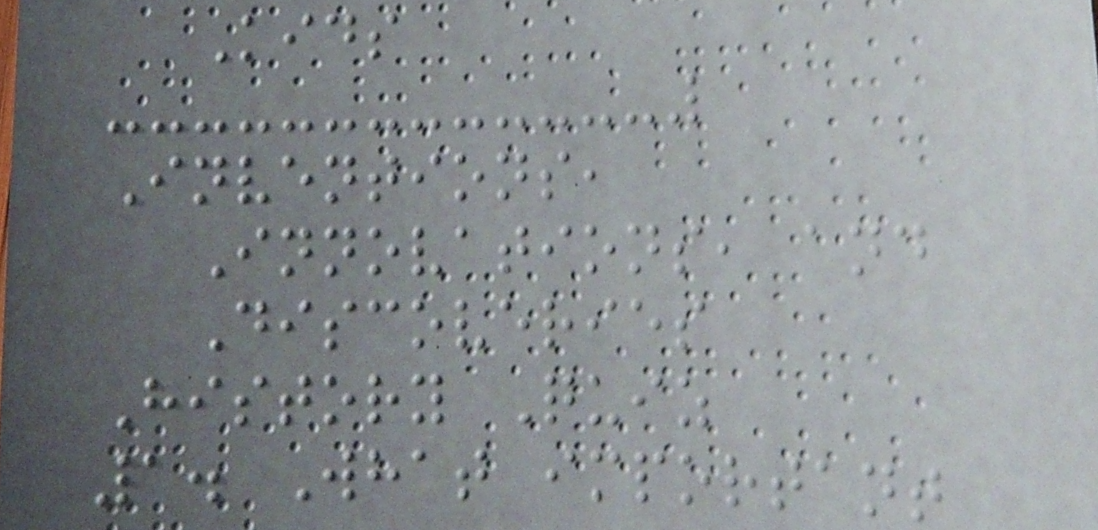Kids
Inventions,
Innovations, and
Discoveries
History Quiz
1. What important
